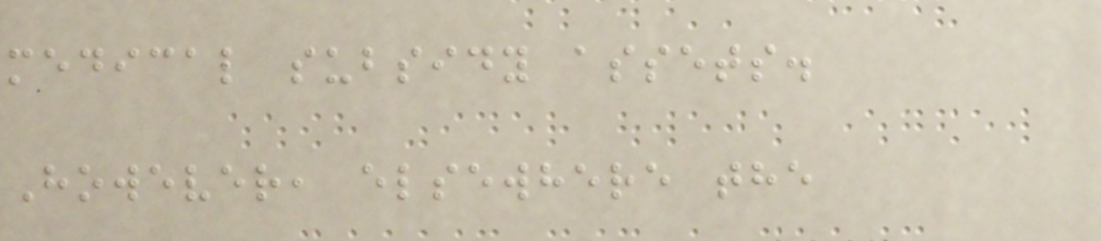medical subsidy assets.
However, elsewhere the
